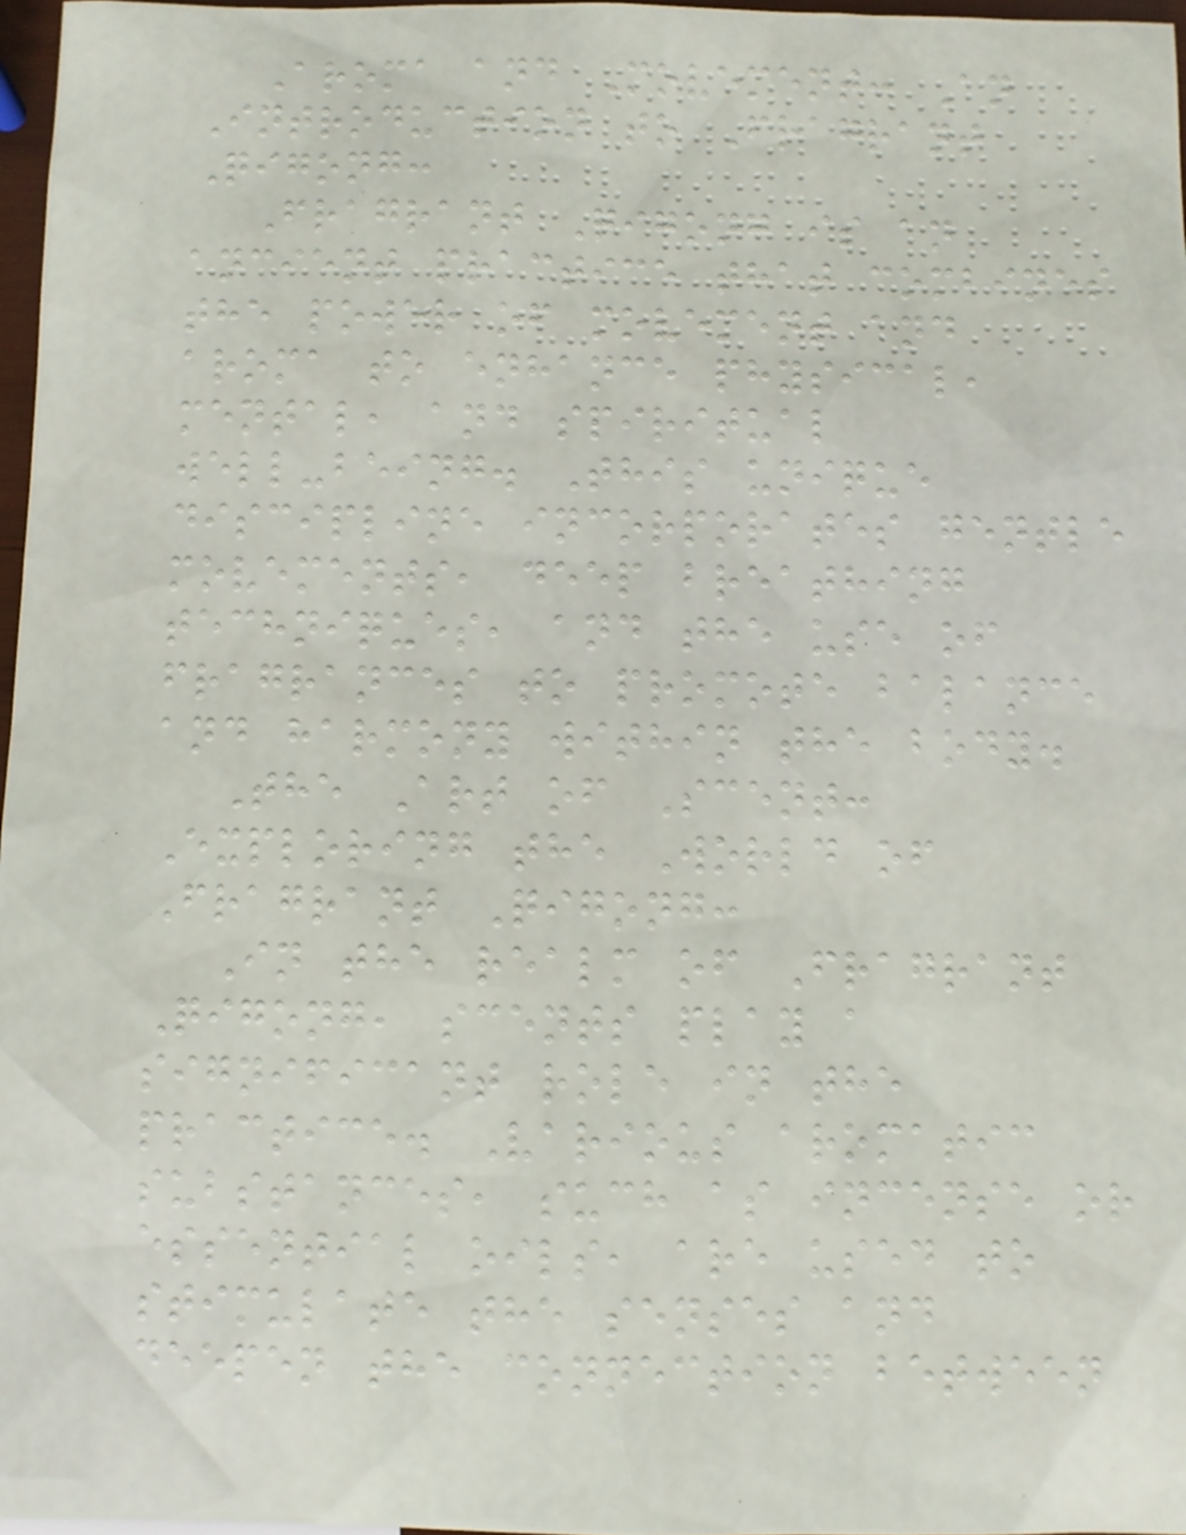Aroma and Movement: An
Introduction to Fragrant
Qigong:
Fragrant Qigong is an
ancient practice that combines
the power of movement and
aroma to enhance physical,
mental, and spiritual
well-being. This unique
discipline incorporates gentle
movements, deep breathing
techniques, and the use of
fragrances to promote balance
and harmony within the body.
The Art of Scent:
Exploring the World of
Fragrant Qigong:
In the realm of Fragrant
Qigong, scents play a
significant role in the
practice. Various aromatic
substances, such as incense or
essential oils, are used to
stimulate the senses and
deepen the connection between
